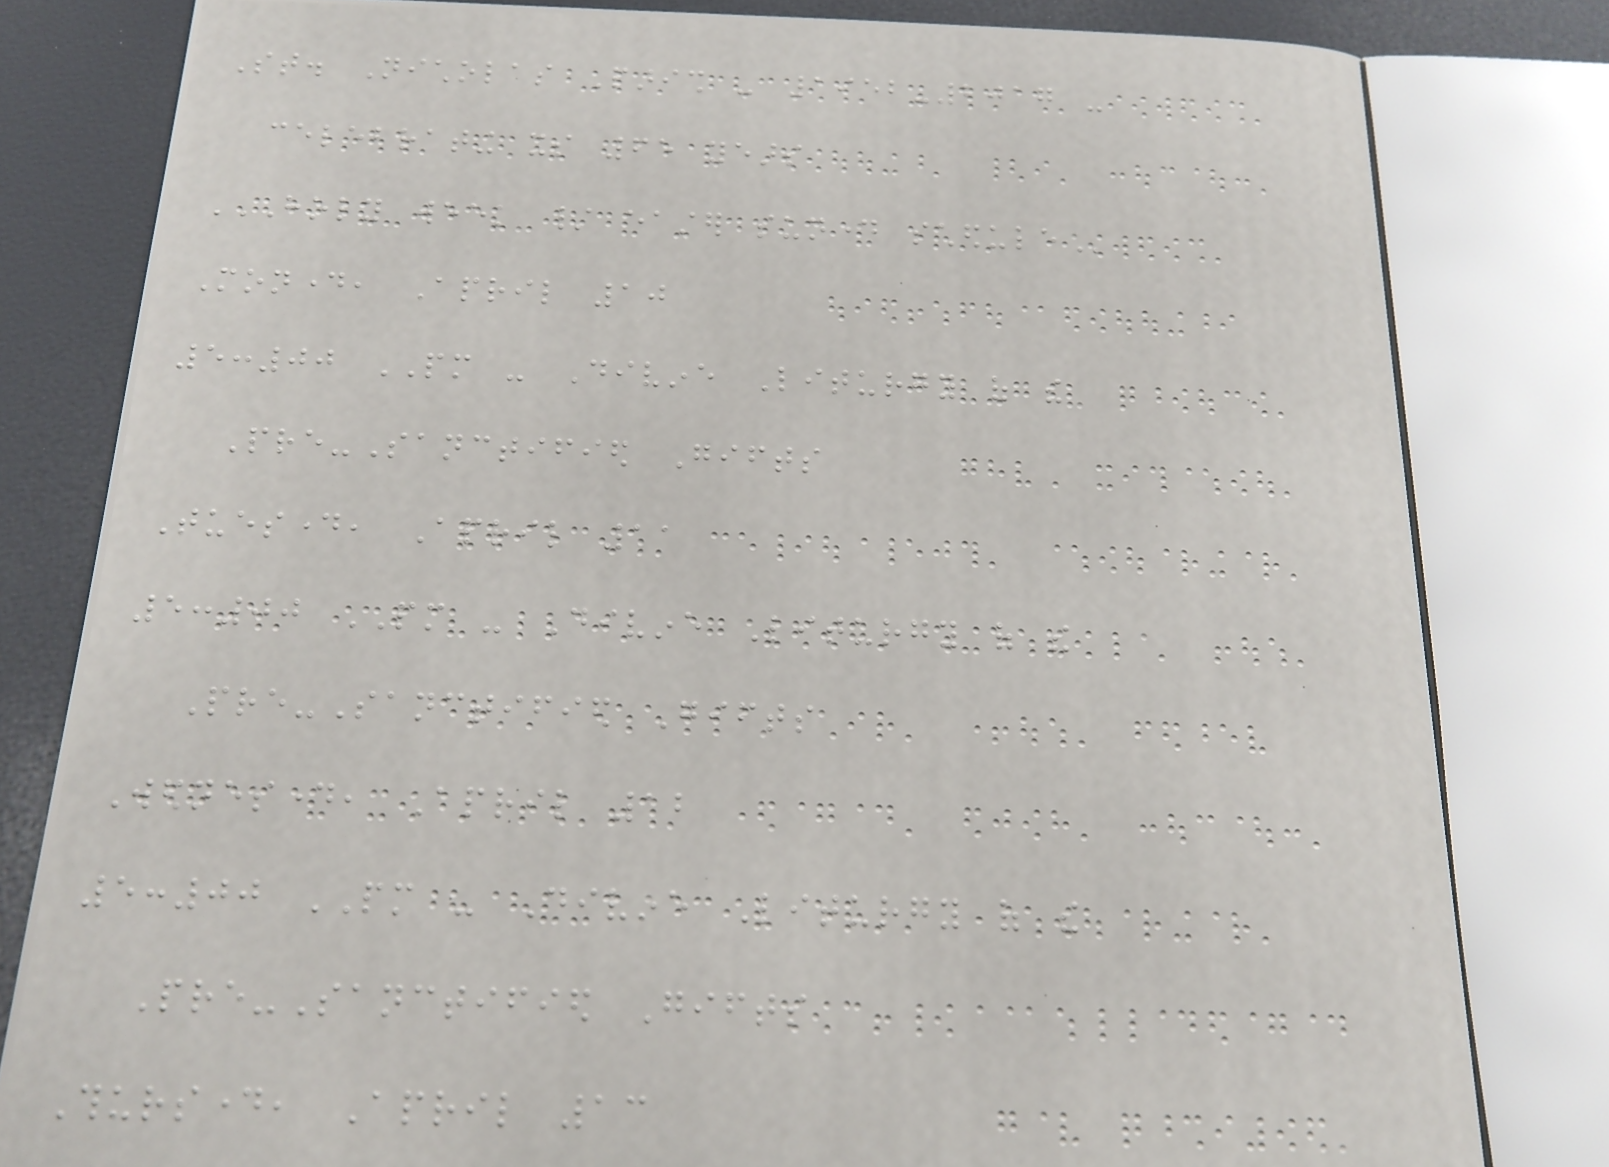St. Nicholas Parish - 1952-2017 -
celebrating its 65 years
HOLY WEEK / EASTER SUNDAY SCHEDULE
Monday, April 10
5:00 PM - Divine Liturgy of the
Pre-Sanctified Gifts
Tuesday, April 11
5:00 PM - Divine Liturgy of the
Pre-Sanctified Gifts
Wednesday, April 12
5:00 PM - Divine Liturgy of the
Pre-Sanctified Gifts
Thursday, April 13
